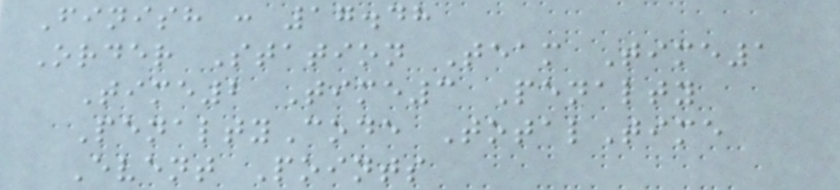Finish : 17.48
Order Station Team Time1
Time2 Time3 Penalty
PenaltyCode TotalTime
Event Points
